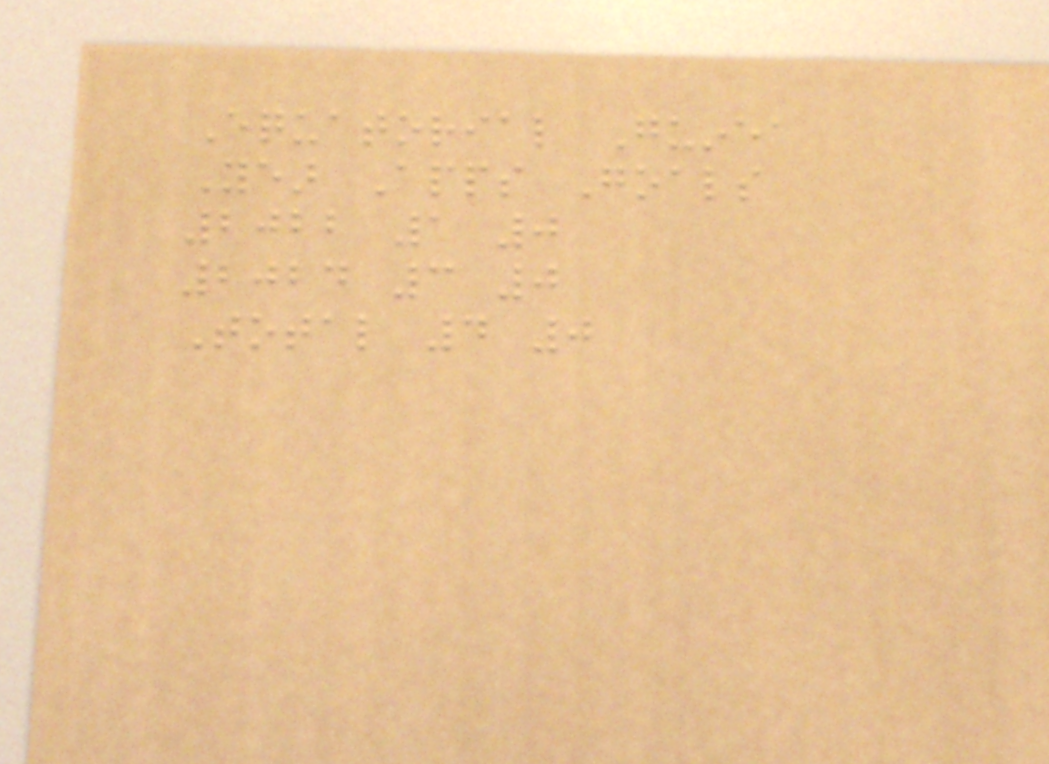Equatorial Guinea
Year Apps Goals
2022 1 0
2024 3 0
Total 4 0
